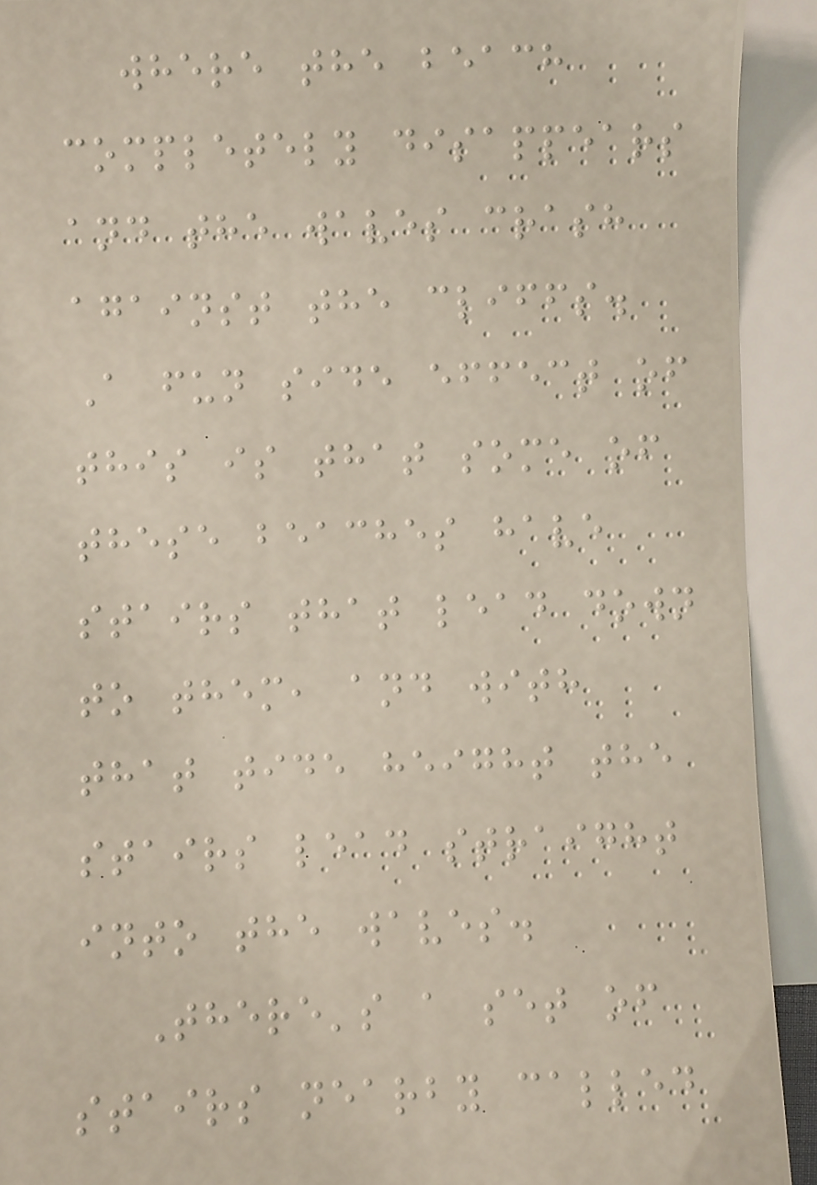where the beach
completely disappears
and the waves crash
against the cliffs.
A fun side effect of
this is that some of
these beaches have
stairs that lead down
to them, and with
that tide height the
stairs lead straight
into the waves.
There's a set of
stairs nearby called
